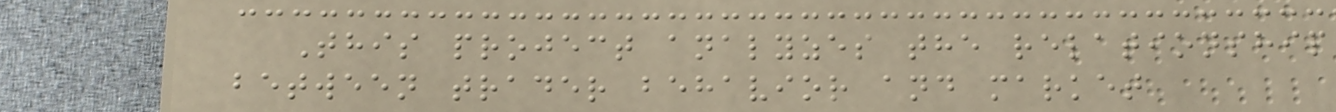This project analyzes the relationship
between trader behavior and market
